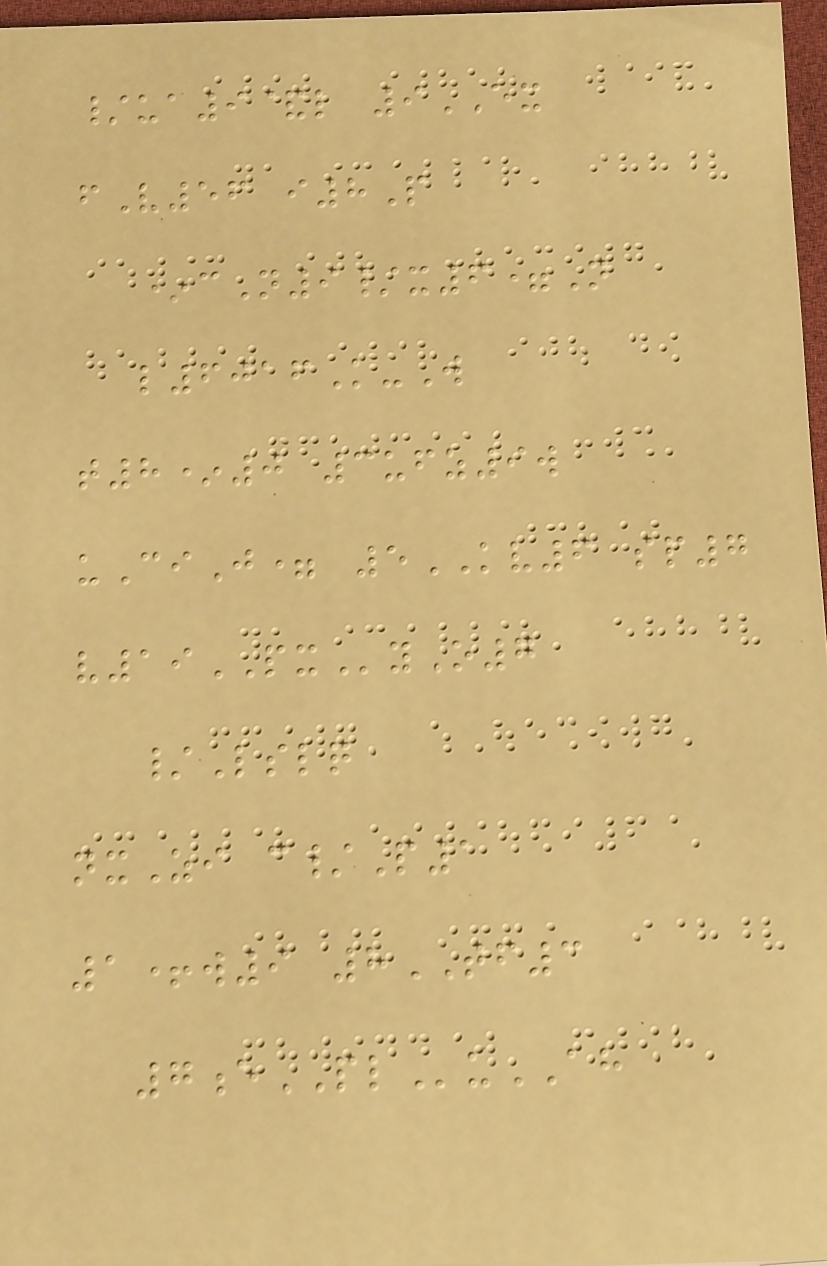/ua9&l 9EX
fV56 i8P
*cN9/x6=N
l6016K-W
t8*0 3ufz9w
uCiJ= 5KV6 sp7
v19PXyO7
/Lslq
nxZi c/P1
1+w9 8TF3
7ePLuAH
